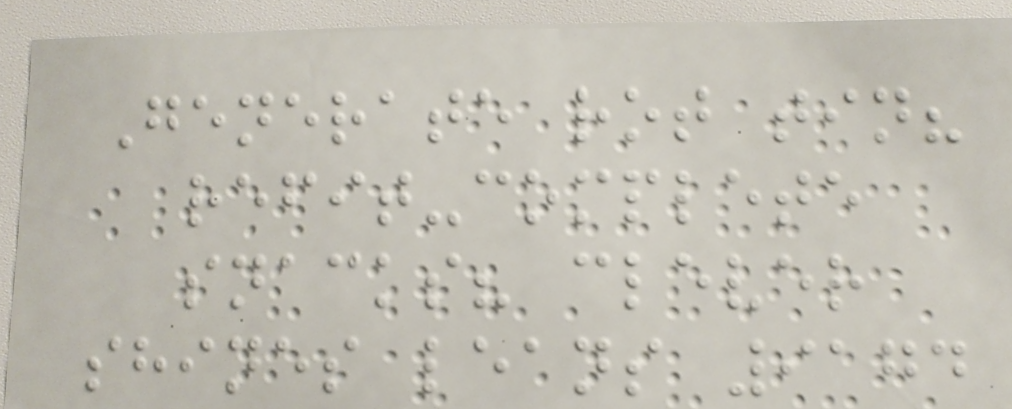Generate rot tin?
refit-complete
snacks? clever
shines leans 9174
